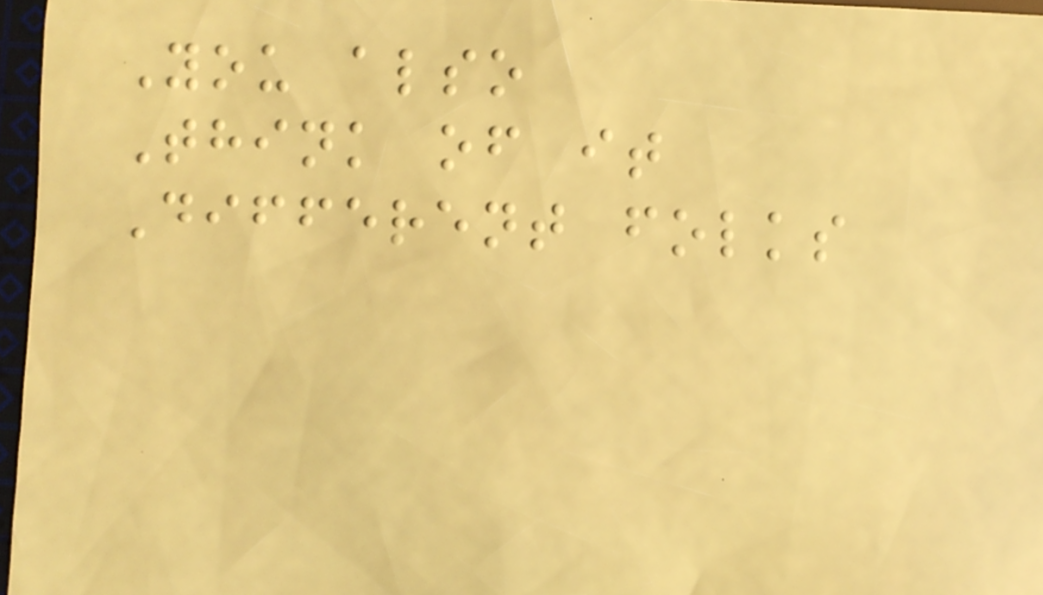You also
Think of it
Different folks
